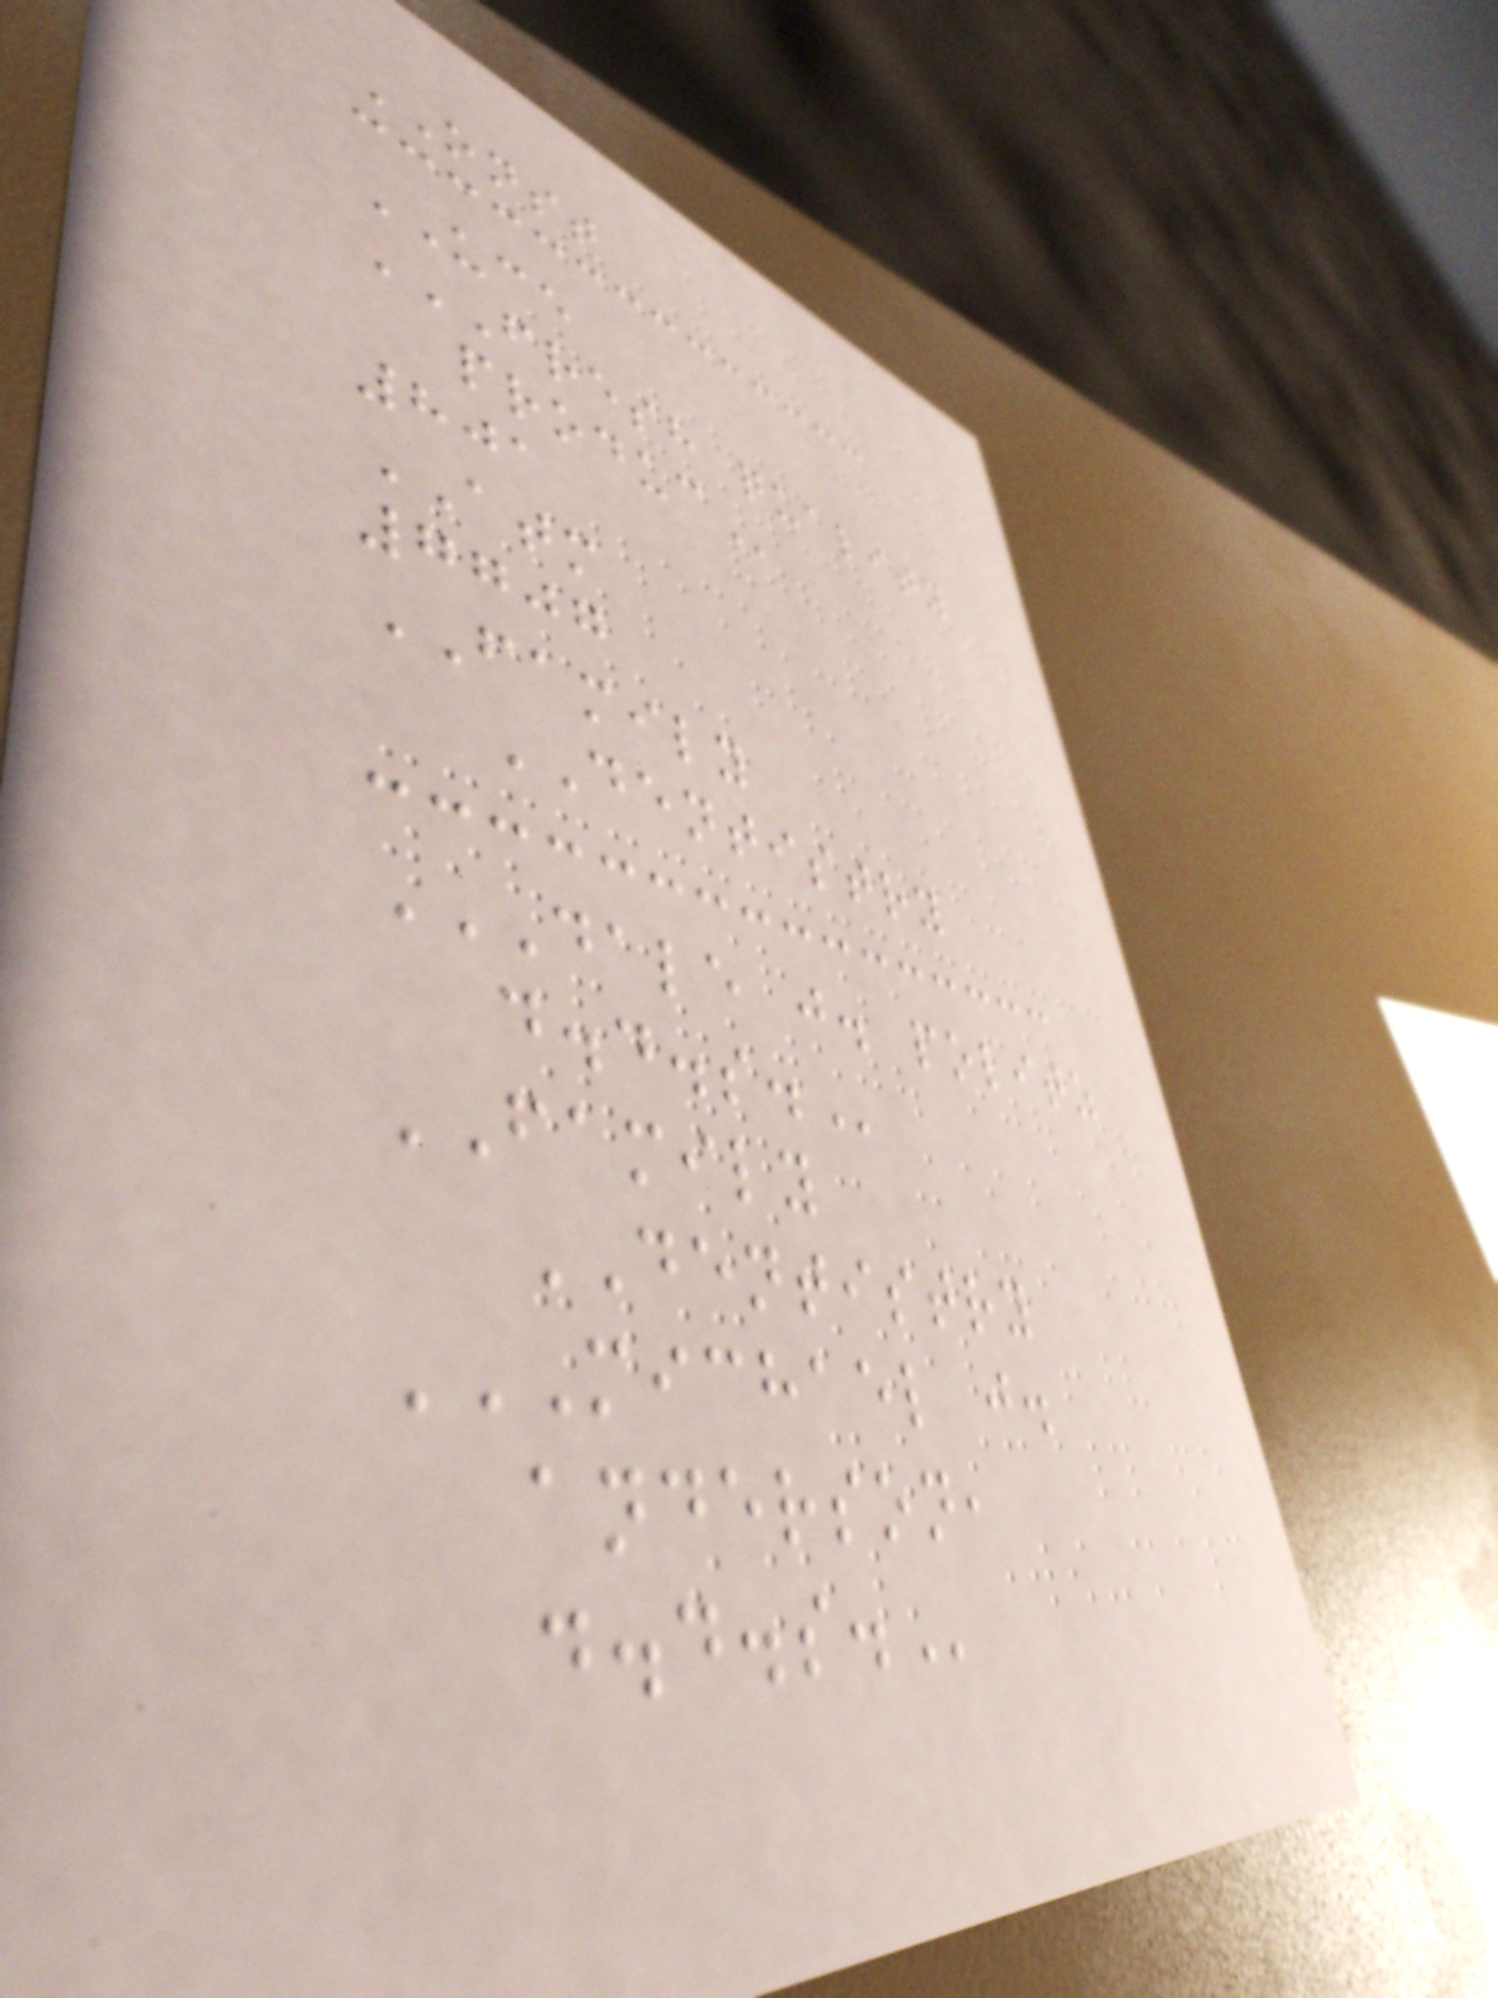ONST
UCE
FRESH QUALITY
PRODUC
801
ATM
7707
FAMILY
DENTISTRY
DALE J. POLITZ
D.D.S.
FAMILY
DENTISTRY
MICHAEL J.
ANDERSON,
D.D.S.
